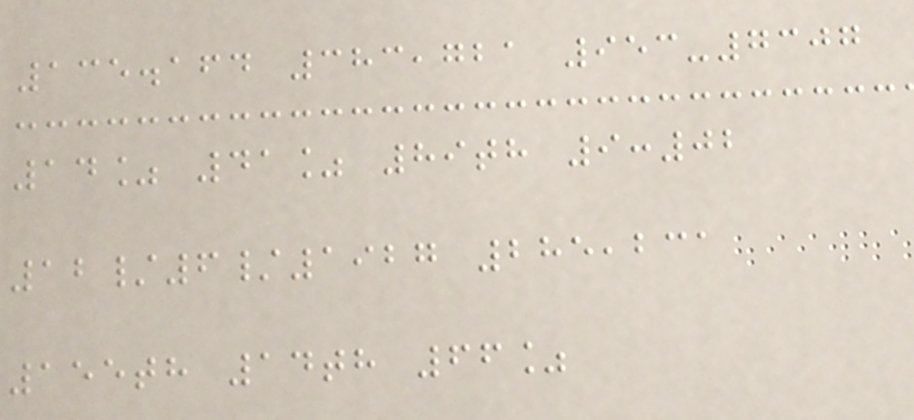135.164 383,721 953-7307
14% 41% 89th 9:02
12/6/1927 285,231
155th 14th 66%
